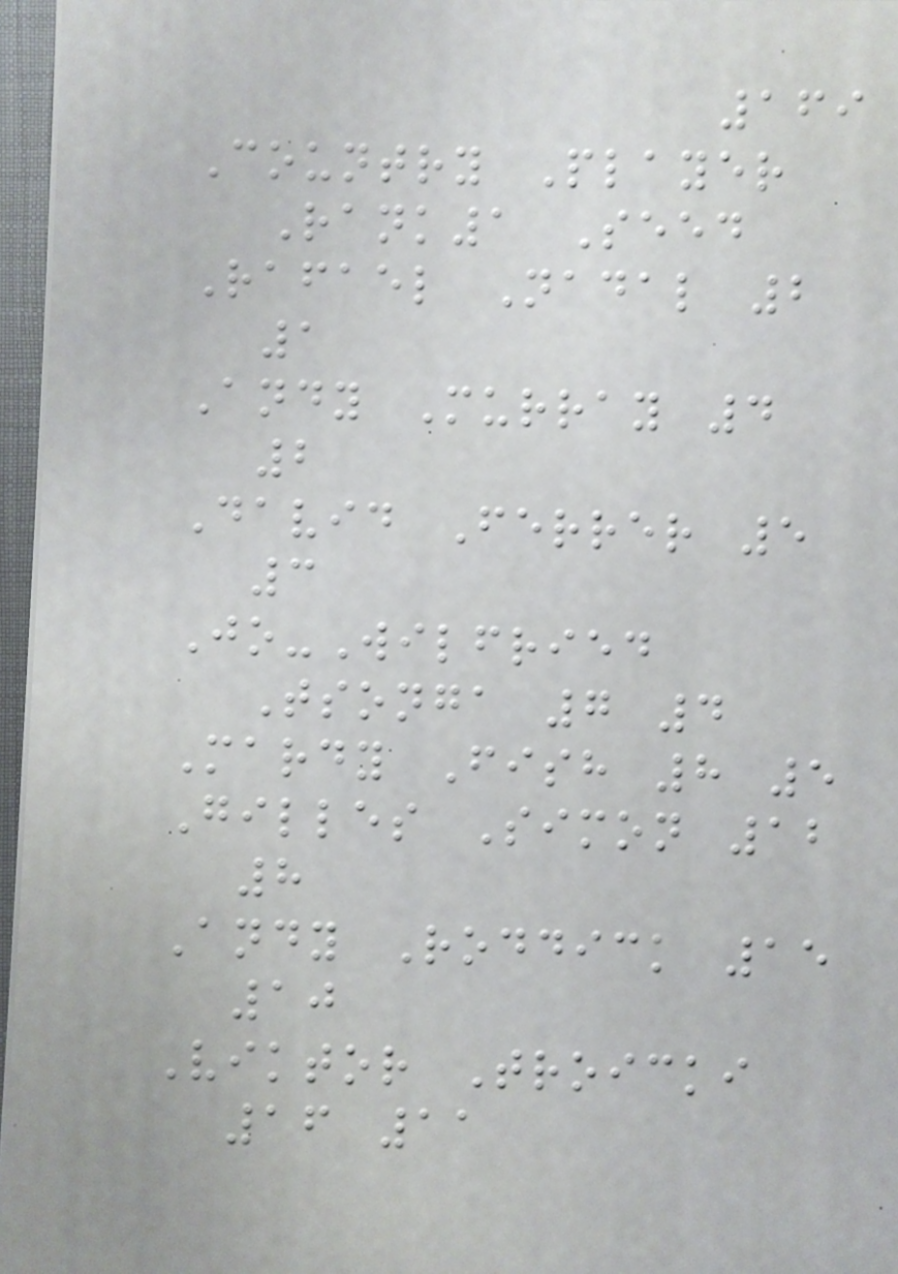169
Country Player
Rank1 Seed
Rafael Nadal 2
1
Andy Murray 4
2
David Ferrer 5
3
Jo-Wilfried
Tsonga 7 4
Mardy Fish 8 5
Gilles Simon 12
8
Andy Roddick 15
10
Viktor Troicki
16 11
